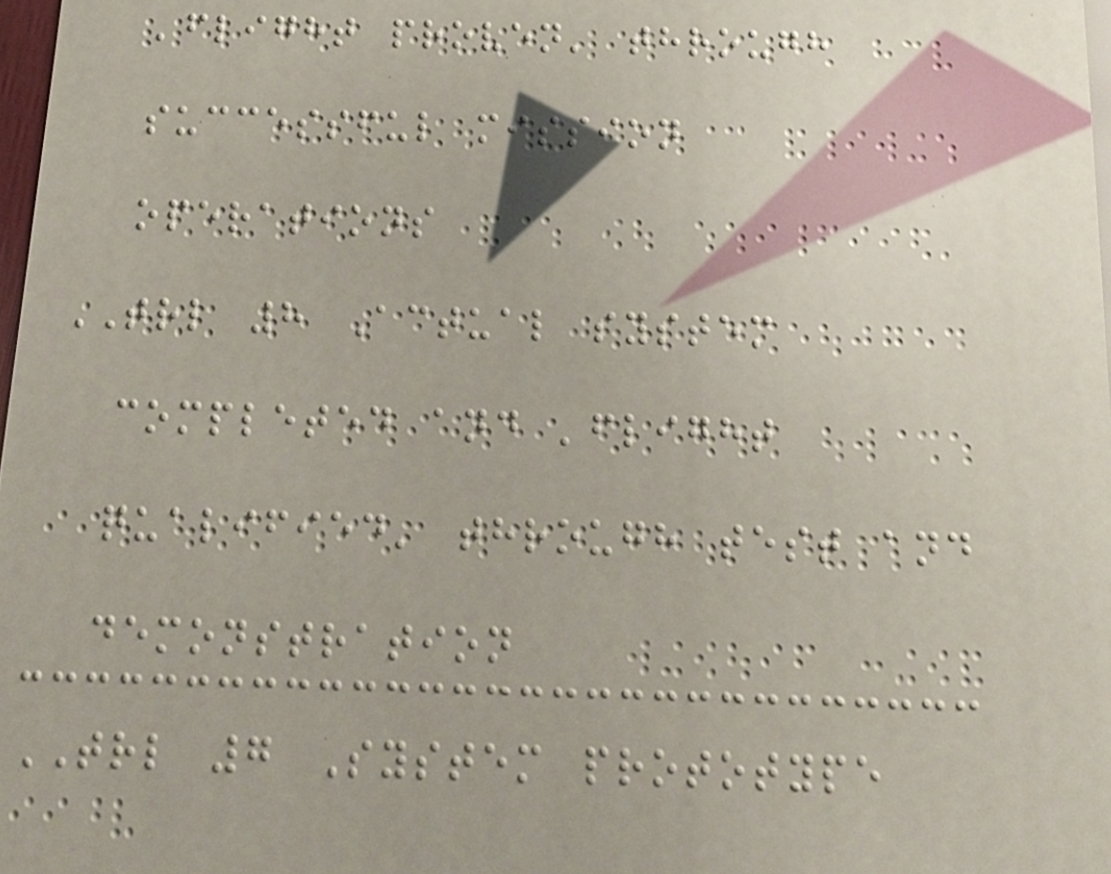'flight proven' through
successful mission
operations
TRL 8 Actual system
completed and 'flight
qualified' through test and
demonstration
TRL 7 System prototype
